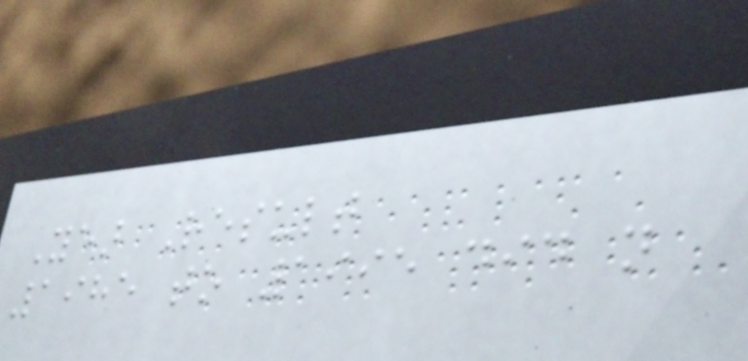Year Result
1985 to 1995 did not
